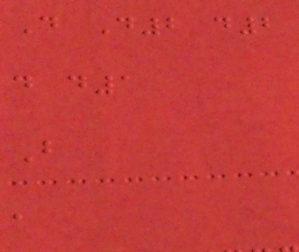D D2 d2
d d1
B
a
